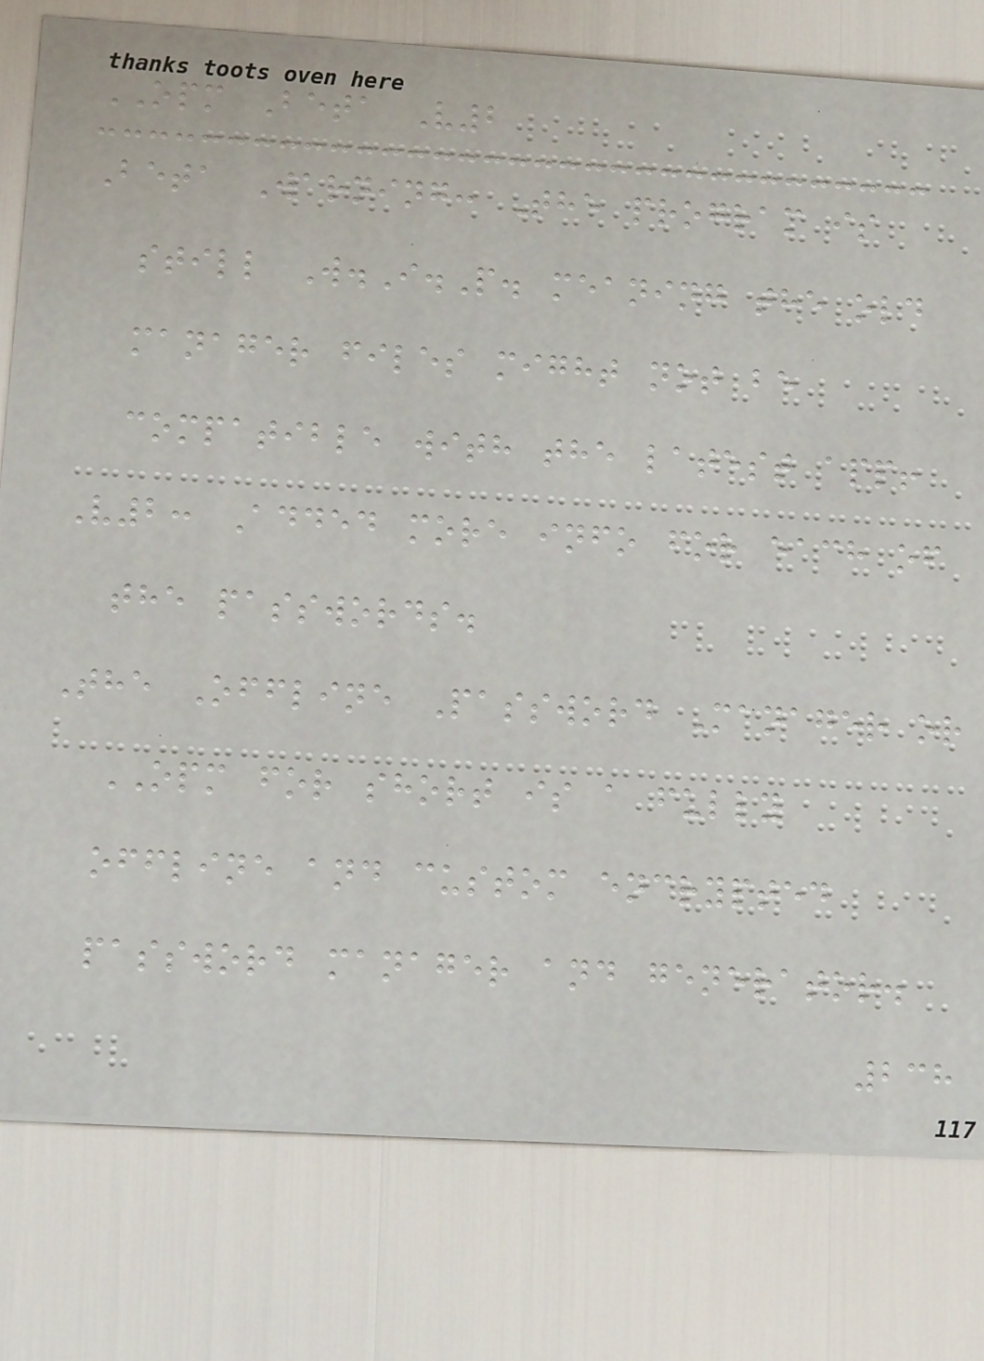OPM Beta V2
Beta Warning: The program is
still W.I.P. meaning the old
manager files might not be
compatible with the latest app!
V2: Added more info for each of
the passwords.
The Offline Password Manager or
OPM for short is a fully
offline and custom encrypted
password manager and generator.
238
